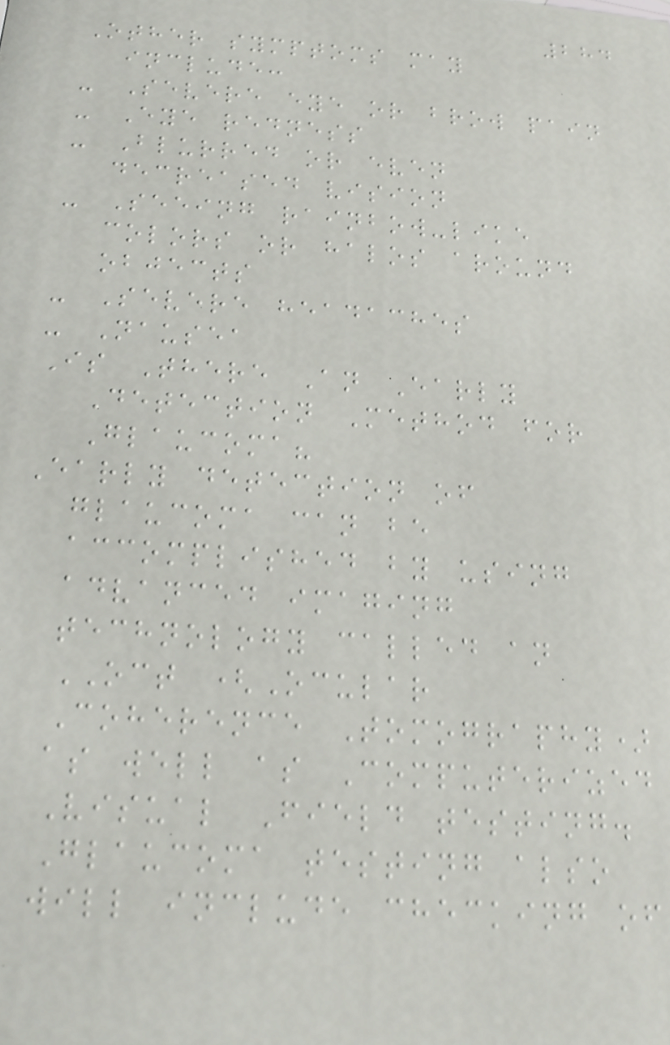284
Other symptoms may
include:
- Severe eye or brow pain
- Eye redness
- Blurred or even
decreased vision
- Seeing rainbow-like
colors or halos around
objects
- Severe headaches
- Nausea
Is There An Early
Detection Method for
Glaucoma?
Early detection of
glaucoma can be
accomplished by using
advanced imaging
technology called an
OCT (Ocular
Coherence Tomography)
as well as Computerized
Visual Field testing.
Glaucoma testing also
will include checking of
